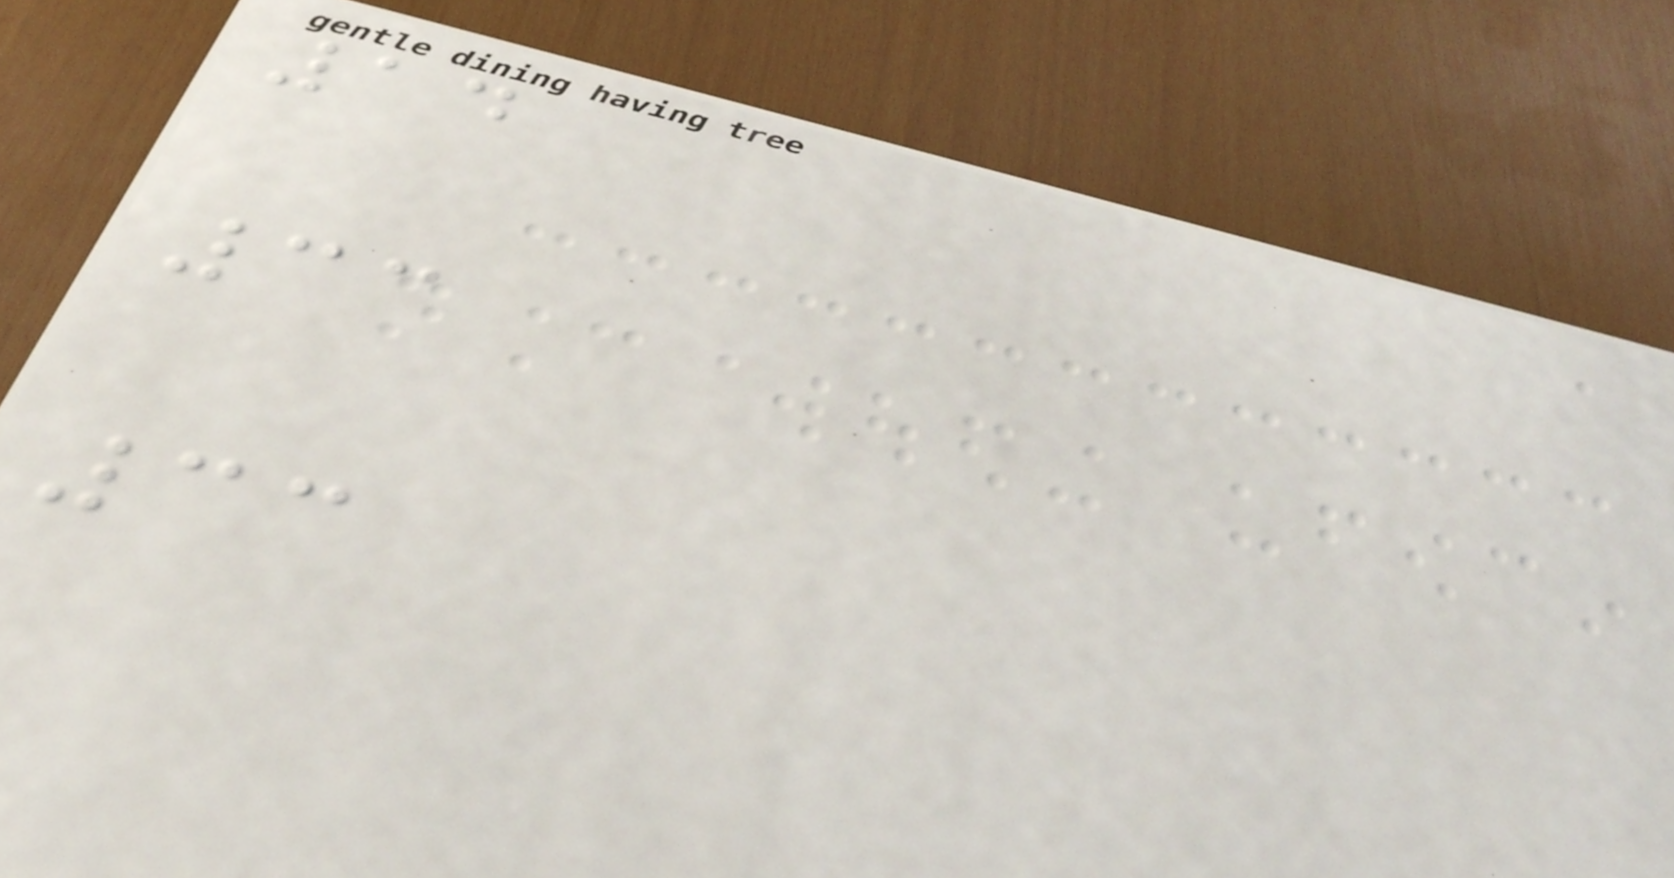14
33
33
